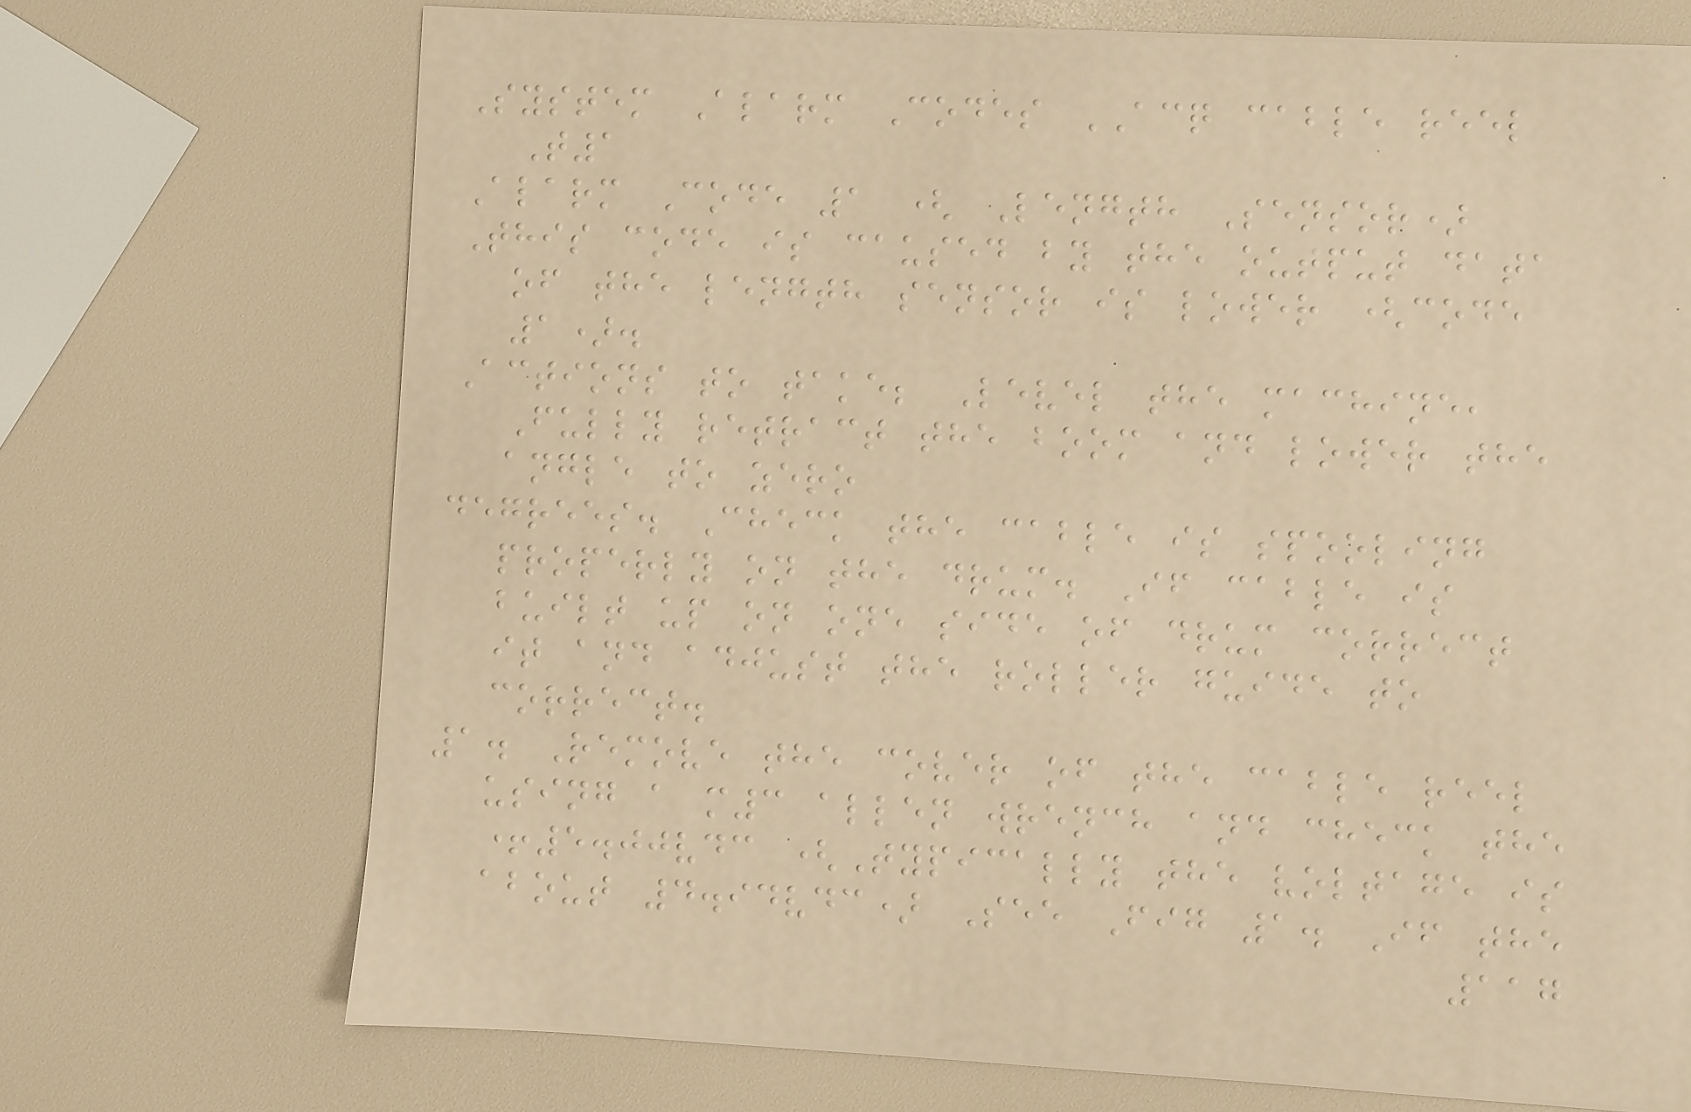System Alarm Codes ACQ cable reel
T1
Alarm Code 1 ( Length Sensor)
This code is caused by the output data
of the length sensor is lower (code
1).
Actions to take; Level the machine,
Fully retract the boom and lower the
angle to zero
degrees. Check the cable is spooling
properly on the drum. If cable is
built up on one side of drum correct
it and adjust the roller guide to
correct.
1. Remove the cover of the cable reel
using a m3 allen wrench and check the
+5.00vdc (Typically the voltage is
about 4.94vdc) See Fig 1. If the
117
